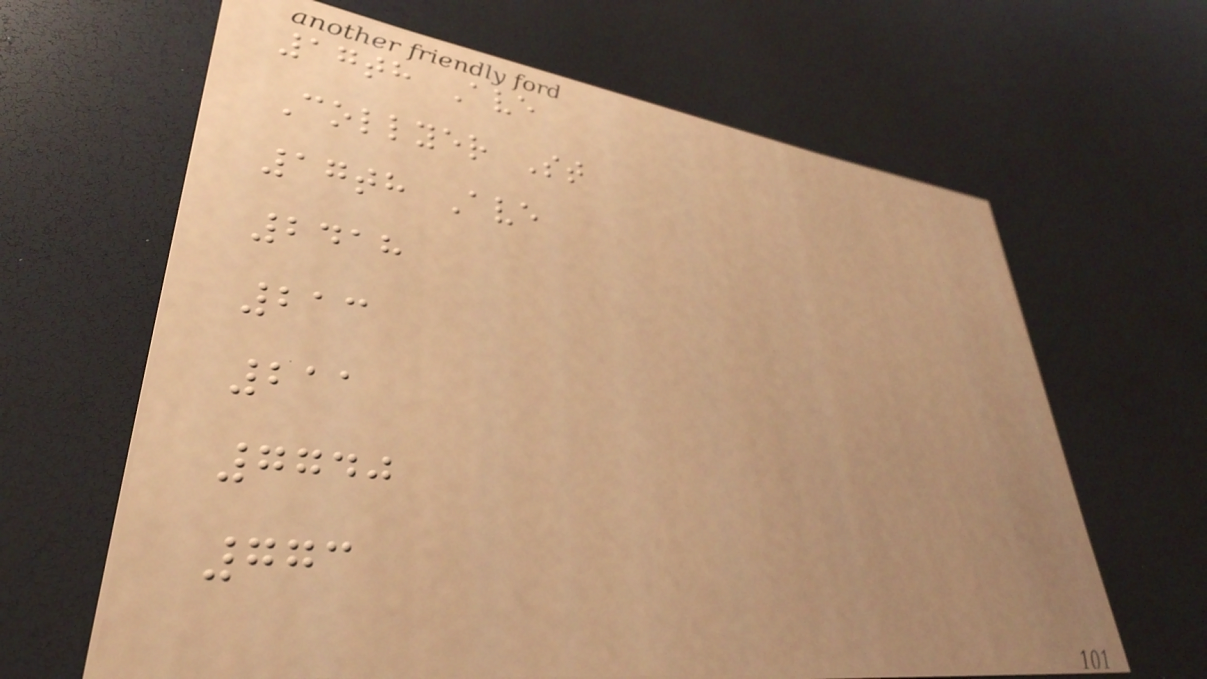17th Ave
Collyer St
17th Ave
2418
213
211
7740
773
